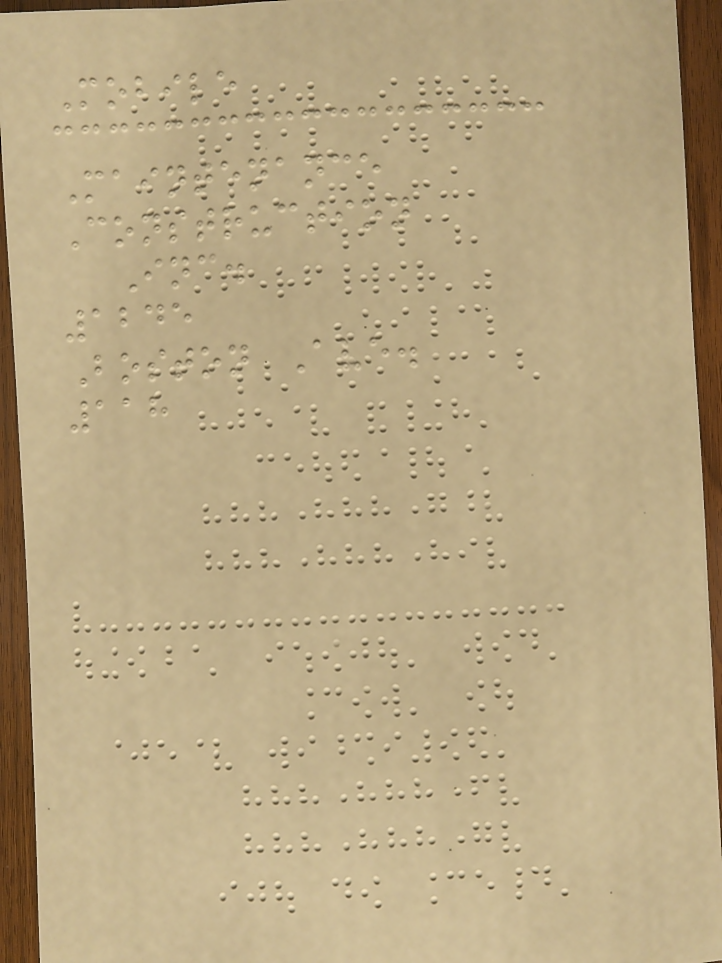Mobile
Maintenance
Construction
Inc.
1245
Boston Ave.
118
